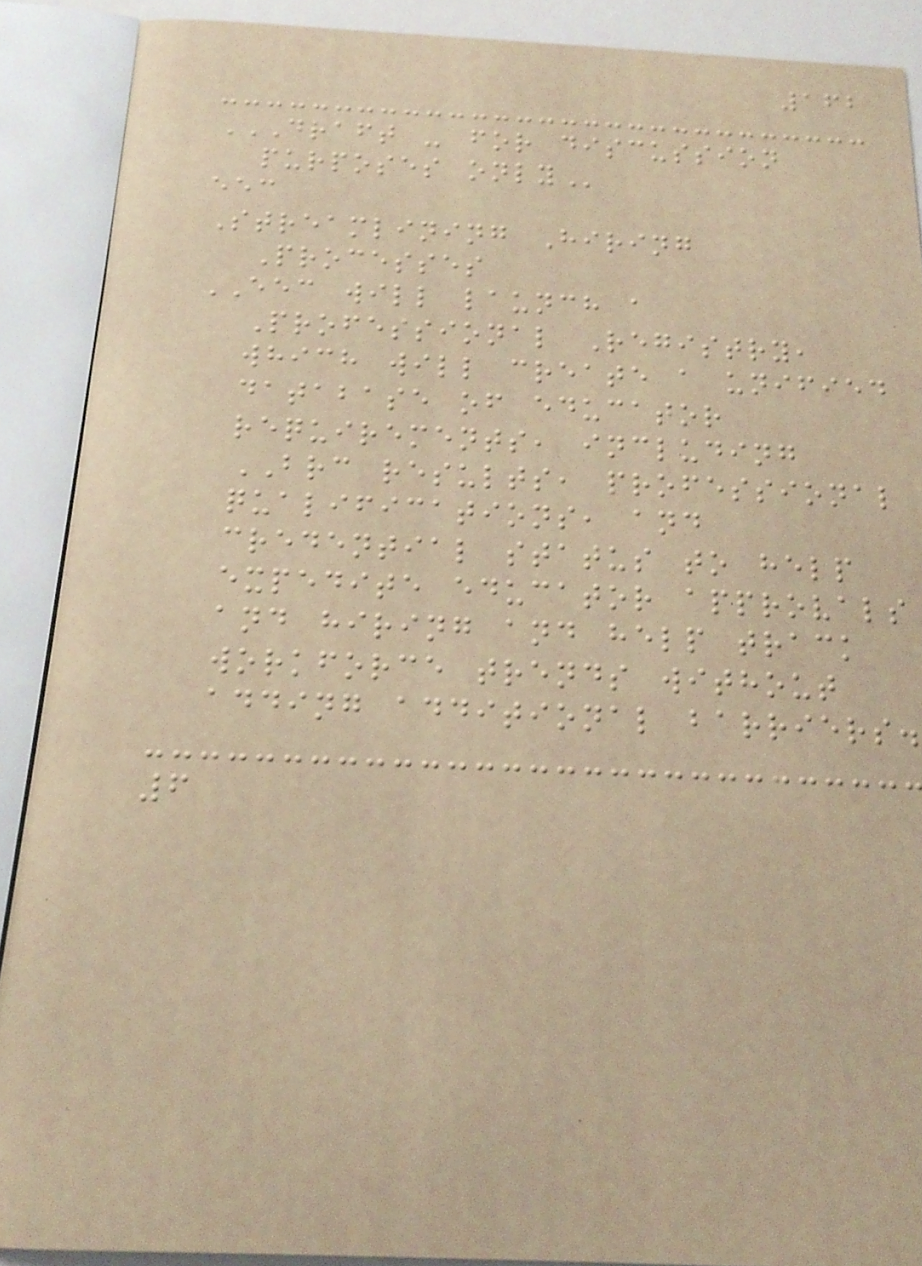162
DRAFT - FOR DISCUSSION
PURPOSES ONLY
eec
Streamlining Hiring
Processes
EEC will launch a
Professional Registry,
which will create a unified
database of educator
requirements, including
BRC results, professional
qualifications, and
credential status to help
expedite educator approvals
and hiring and help track
workforce trends without
adding additional barriers.
6
